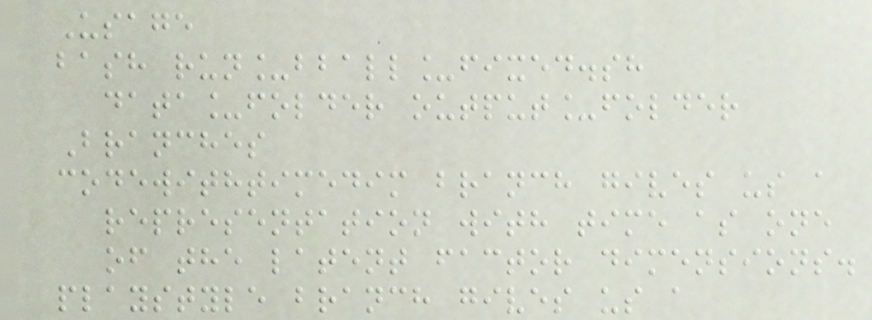Usage
bash run_bball_fixed.sh
data_folder output_folder
Branches
codewithtimedim branch gives us a
representation with time as one
of the latent factor dimensions.
playstyle branch gives us a
